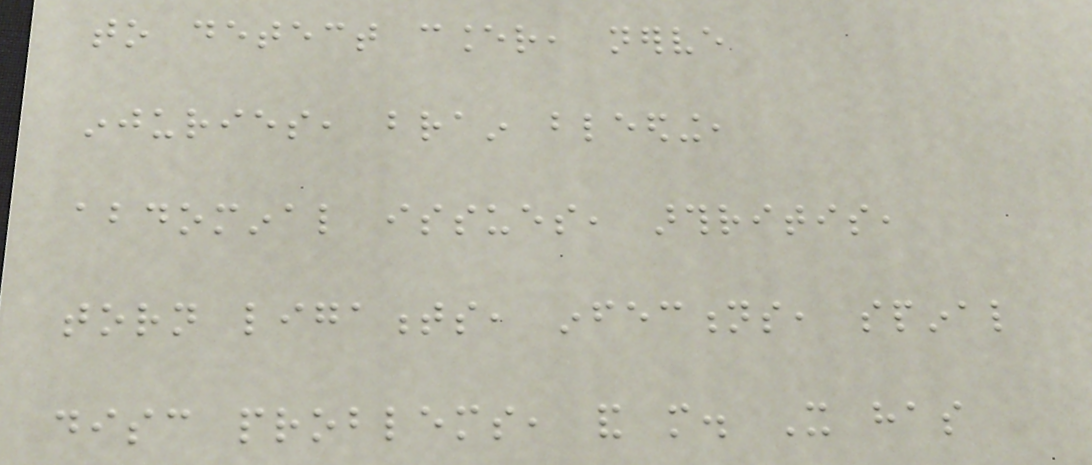to detect cancer, nerve
injuries, brain bleeding,
abdominal issues, arthritis,
torn ligaments, infections, spinal
disc problems, and more. It has
